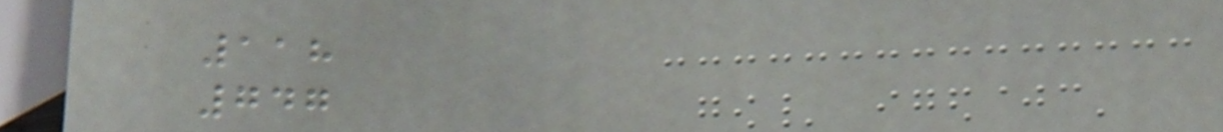118
747
